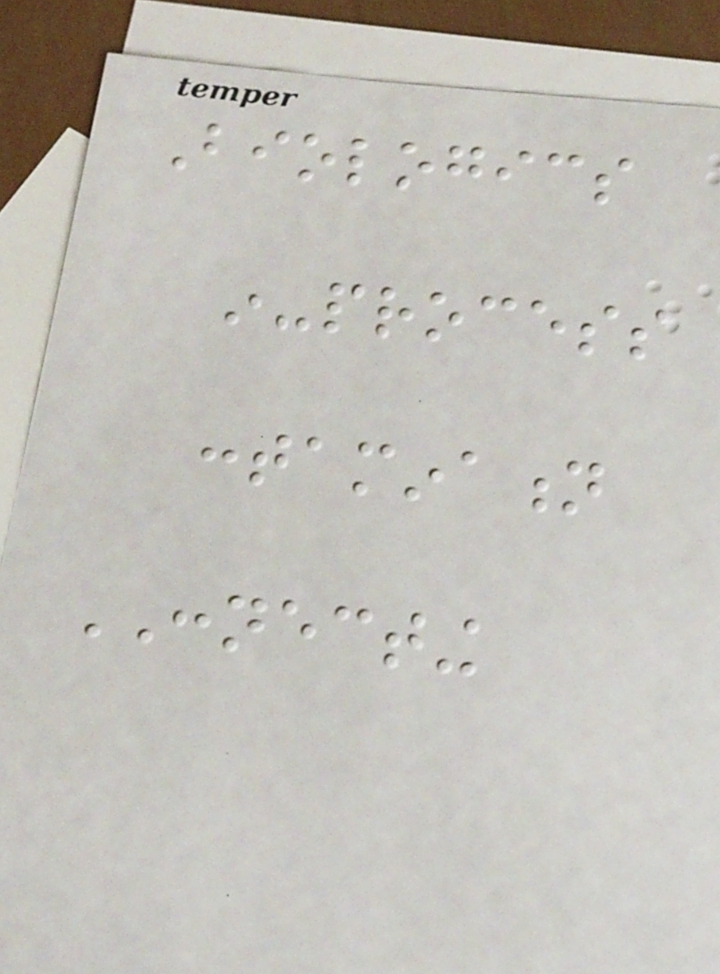Biologics
in-process
contamination
CONNECTING
